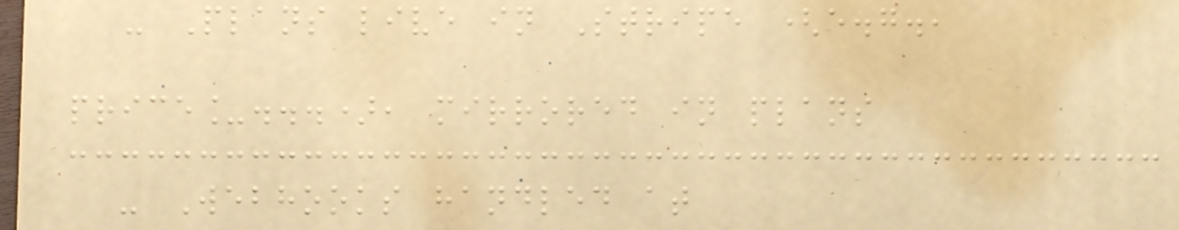- Plans live in Stripe (e.g.,
price_...), mirrored in plans
- Webhooks handled at
